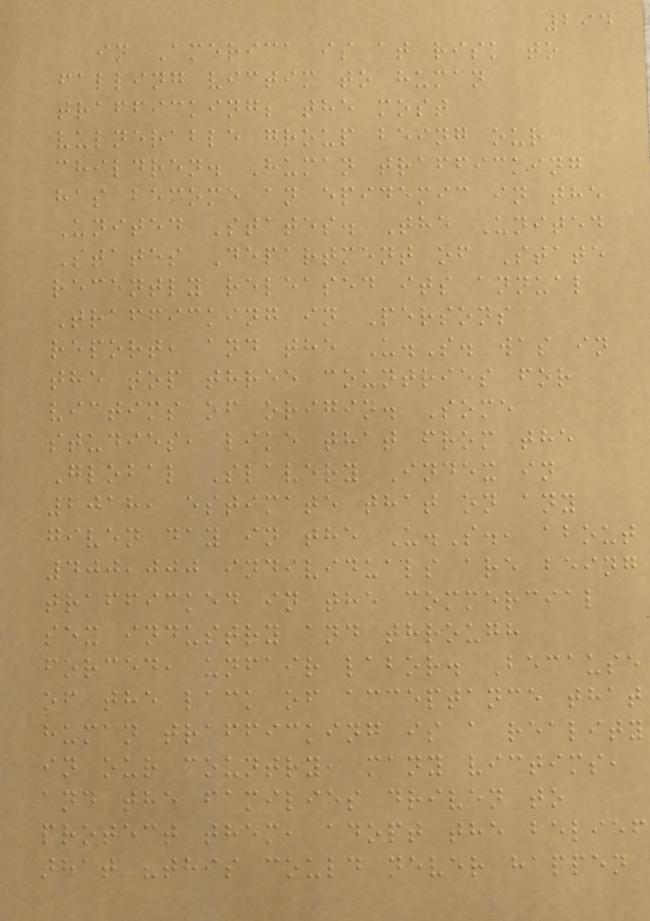294
in America is at risk to
falling victim to human
trafficking; the most
vulnerable group being our
children. Human trafficking
has become an epidemic in the
United States. The United
States Department of State
recently released its annual
Trafficking in Persons
report, and the U.S. was in
the top three countries for
victims of origin. Some
studies, like that from the
Global Slavery Index in
2018, estimate that on any
given day in the U.S., about
400,000 individuals are being
trafficked in the commercial
sex industry and through
forced, unfair labor. Because
of the lack of acceptance that
human trafficking is a reality
in our country, many victims,
and the families driven to
protect them, adopt the belief
that "this could never happen
